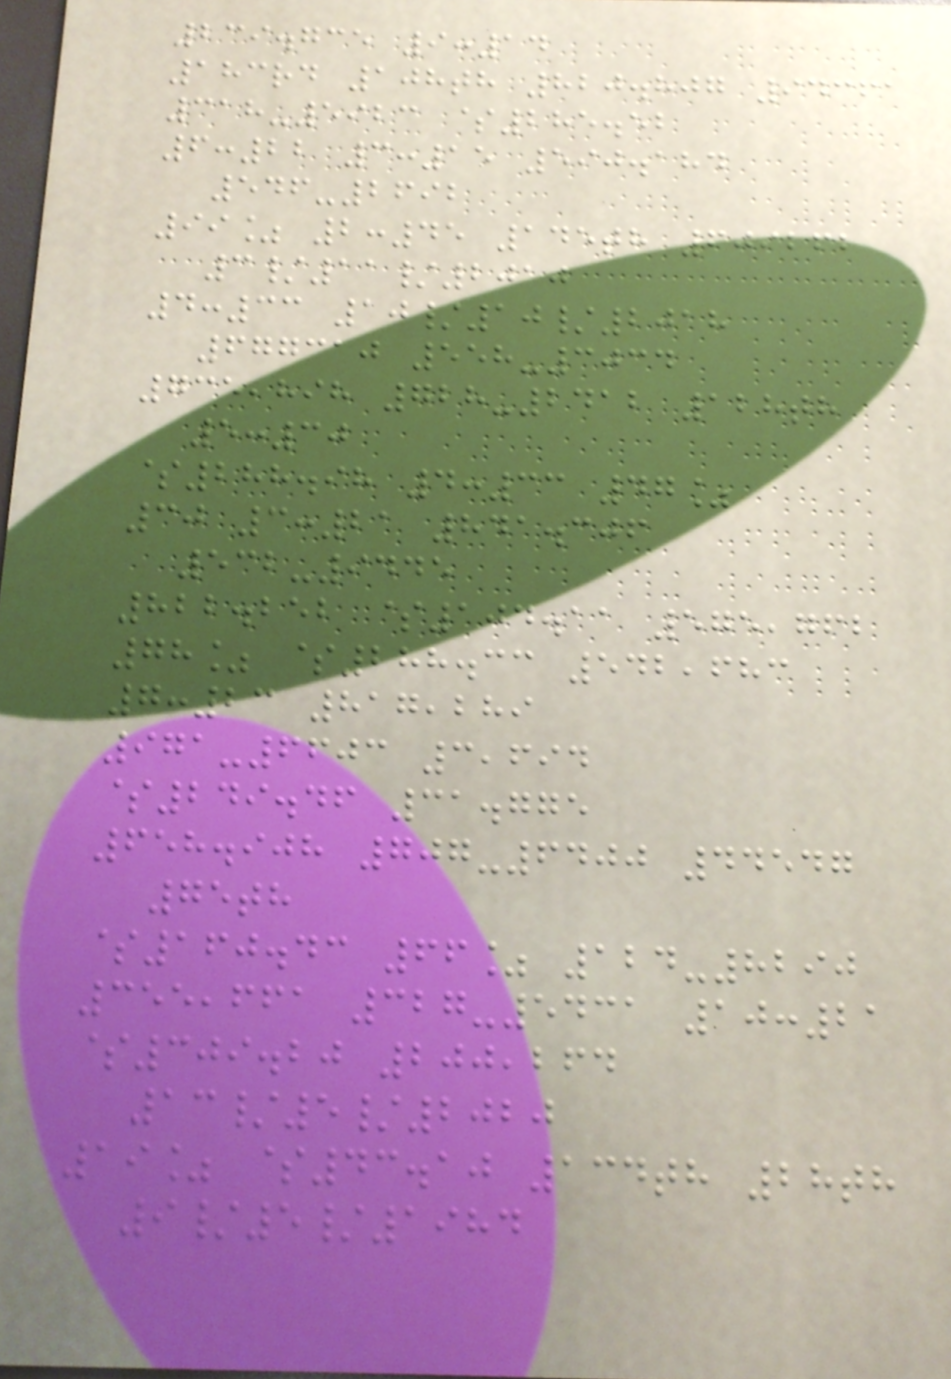239.735 9:14
183rd 108th 820.807 94361
318-5923 $285.52
6:22 3:15 590.184
546-2692
99% 2:45 145th 609262
3/11/2010
4:33 10/10/2018
677310 558-3034
735,898 728-2412 128th
5:30
$288.98 4:33 47%
30 3:21 841.306
532-9445
822.252 $104.11 575,762
78% $288.33 542,683
7:23 817,289
971-6603 3,694
$249.46 31.775
658.908 707-6400 44547
75th
$160.43 66% 124-8290
355,661 327-5431 10:21
$309.20 200,264
13/5/2020
19% $43.10 134th 28th
9/5/1984
